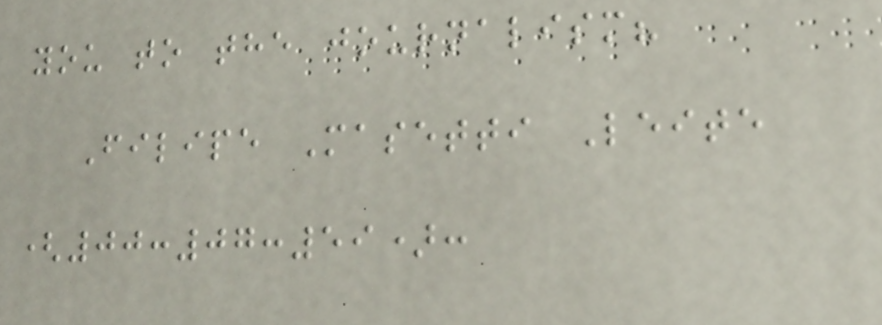you to the journalism?
Filipe Masetti Leite
(00:07:59):
